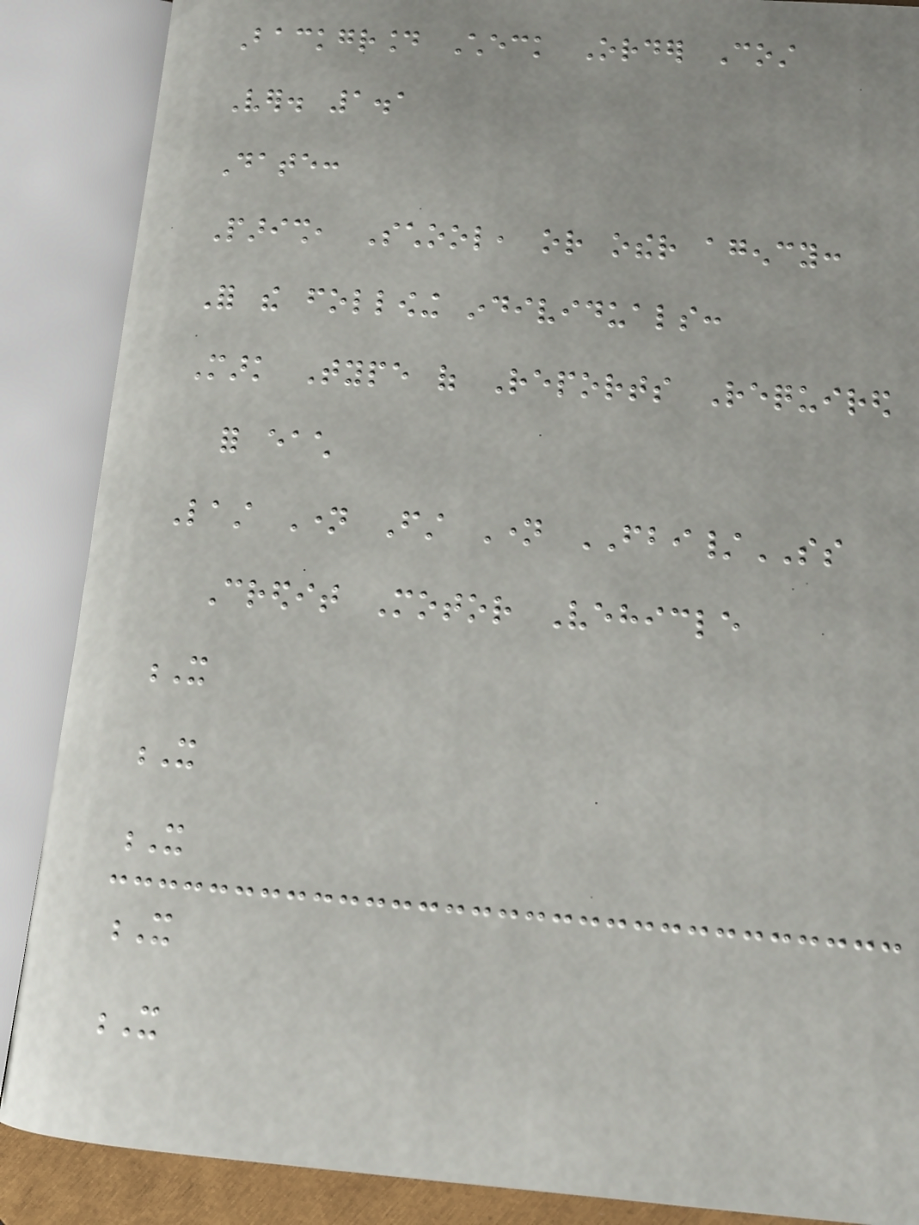Background Check Order Cost
Ver. 1.1
Date:
Parish, School, or other agency:
For the following individuals:
Mark Type of Reports Required
for each
Last Name First Name FBI/SS
Credit Motor Vehicle
X
X
X
X
X
